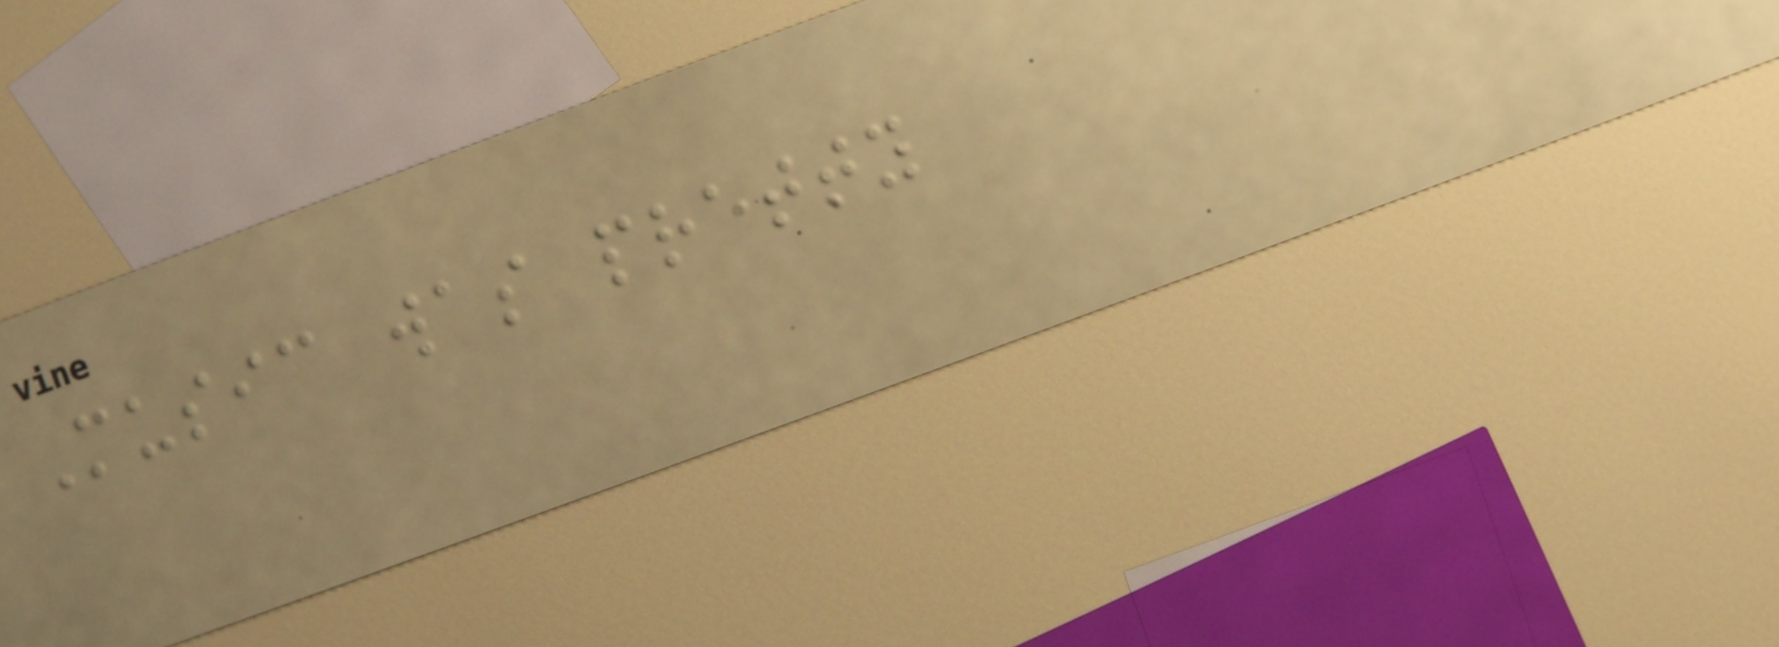Music was pretty
